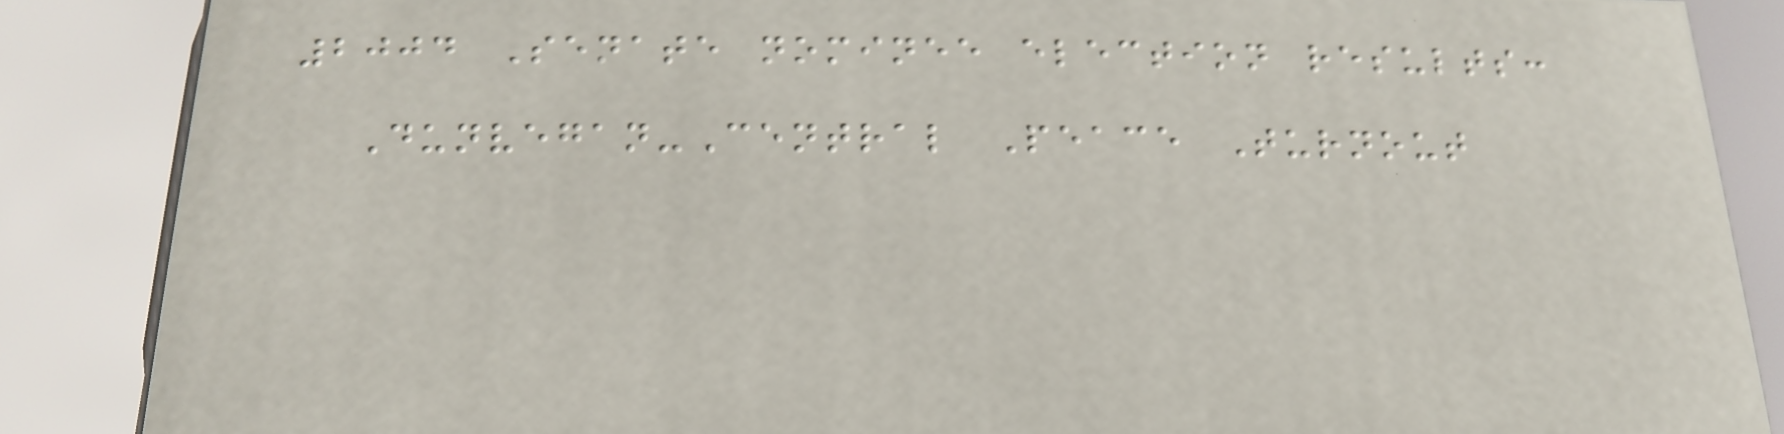2004 Senate nominee election results:
Dunvegan-Central Peace Turnout
